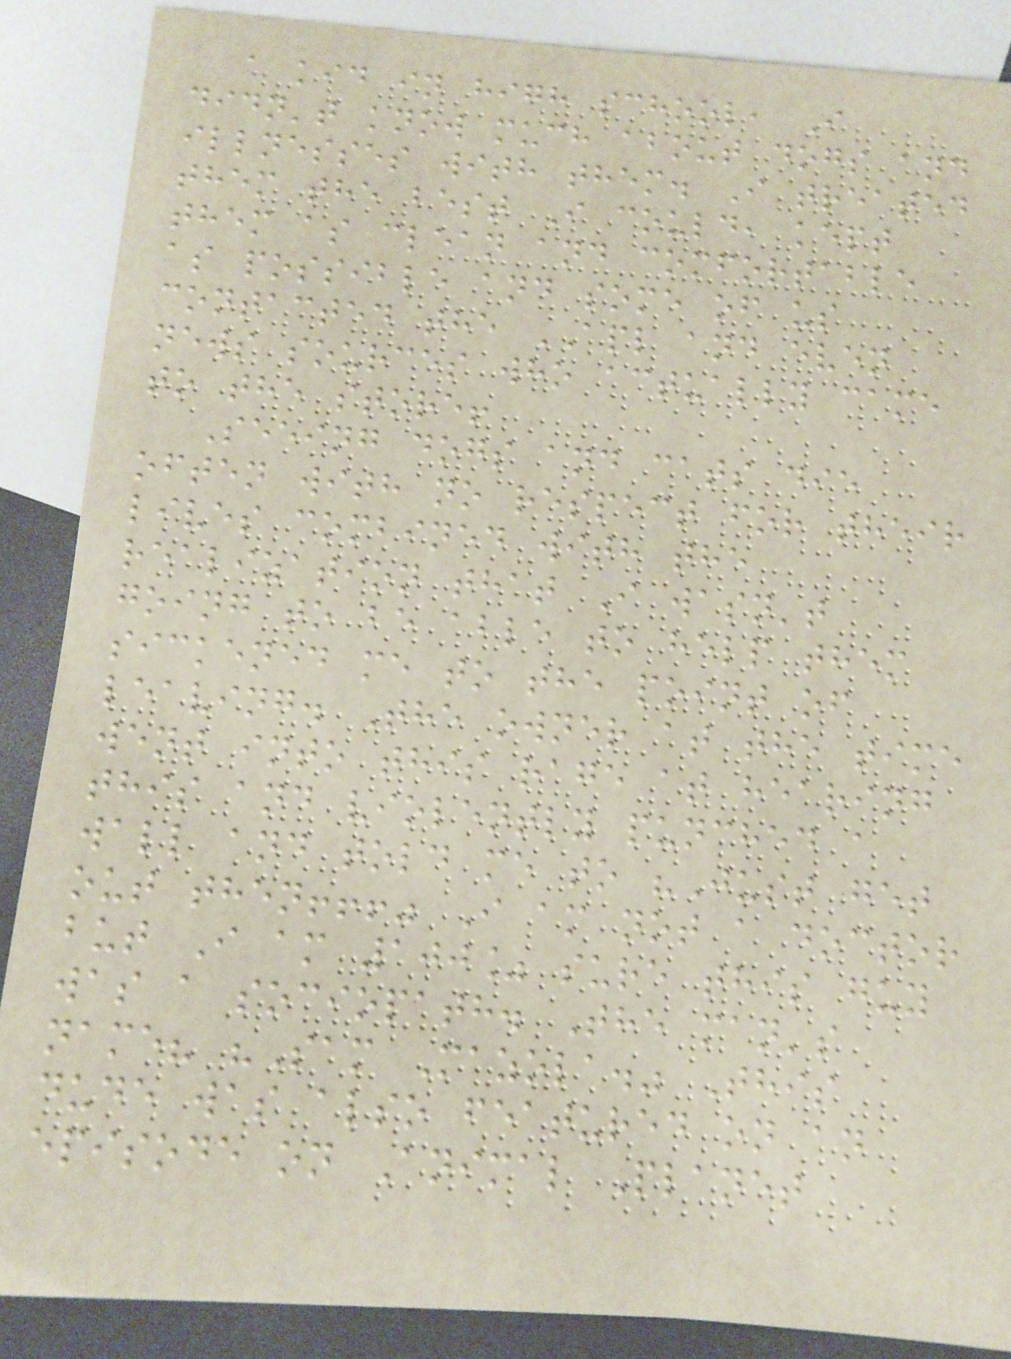a kid in high school, I
didn't know much about dogs and
illnesses with them. I treated
them the best I could, kept
them as clean and comfortable
as possible and some of us
contacted the APL and even
news sources who actually came
to the store!
Seeing dogs and cats die
often with no respect for their
lives combined with the
realization that I wasn't
going to be able to help them
sickened me to the point of
leaving. The owner at the time
went into this rage at hearing
this and violently punched a
wall and told me to "Just get
out then!!!" I am not a doctor
but I am 100% sure this guy
was a sociopath. The man's
name? "Sam Mazola." This
dude was also featured on an
episode on Animal Planet
